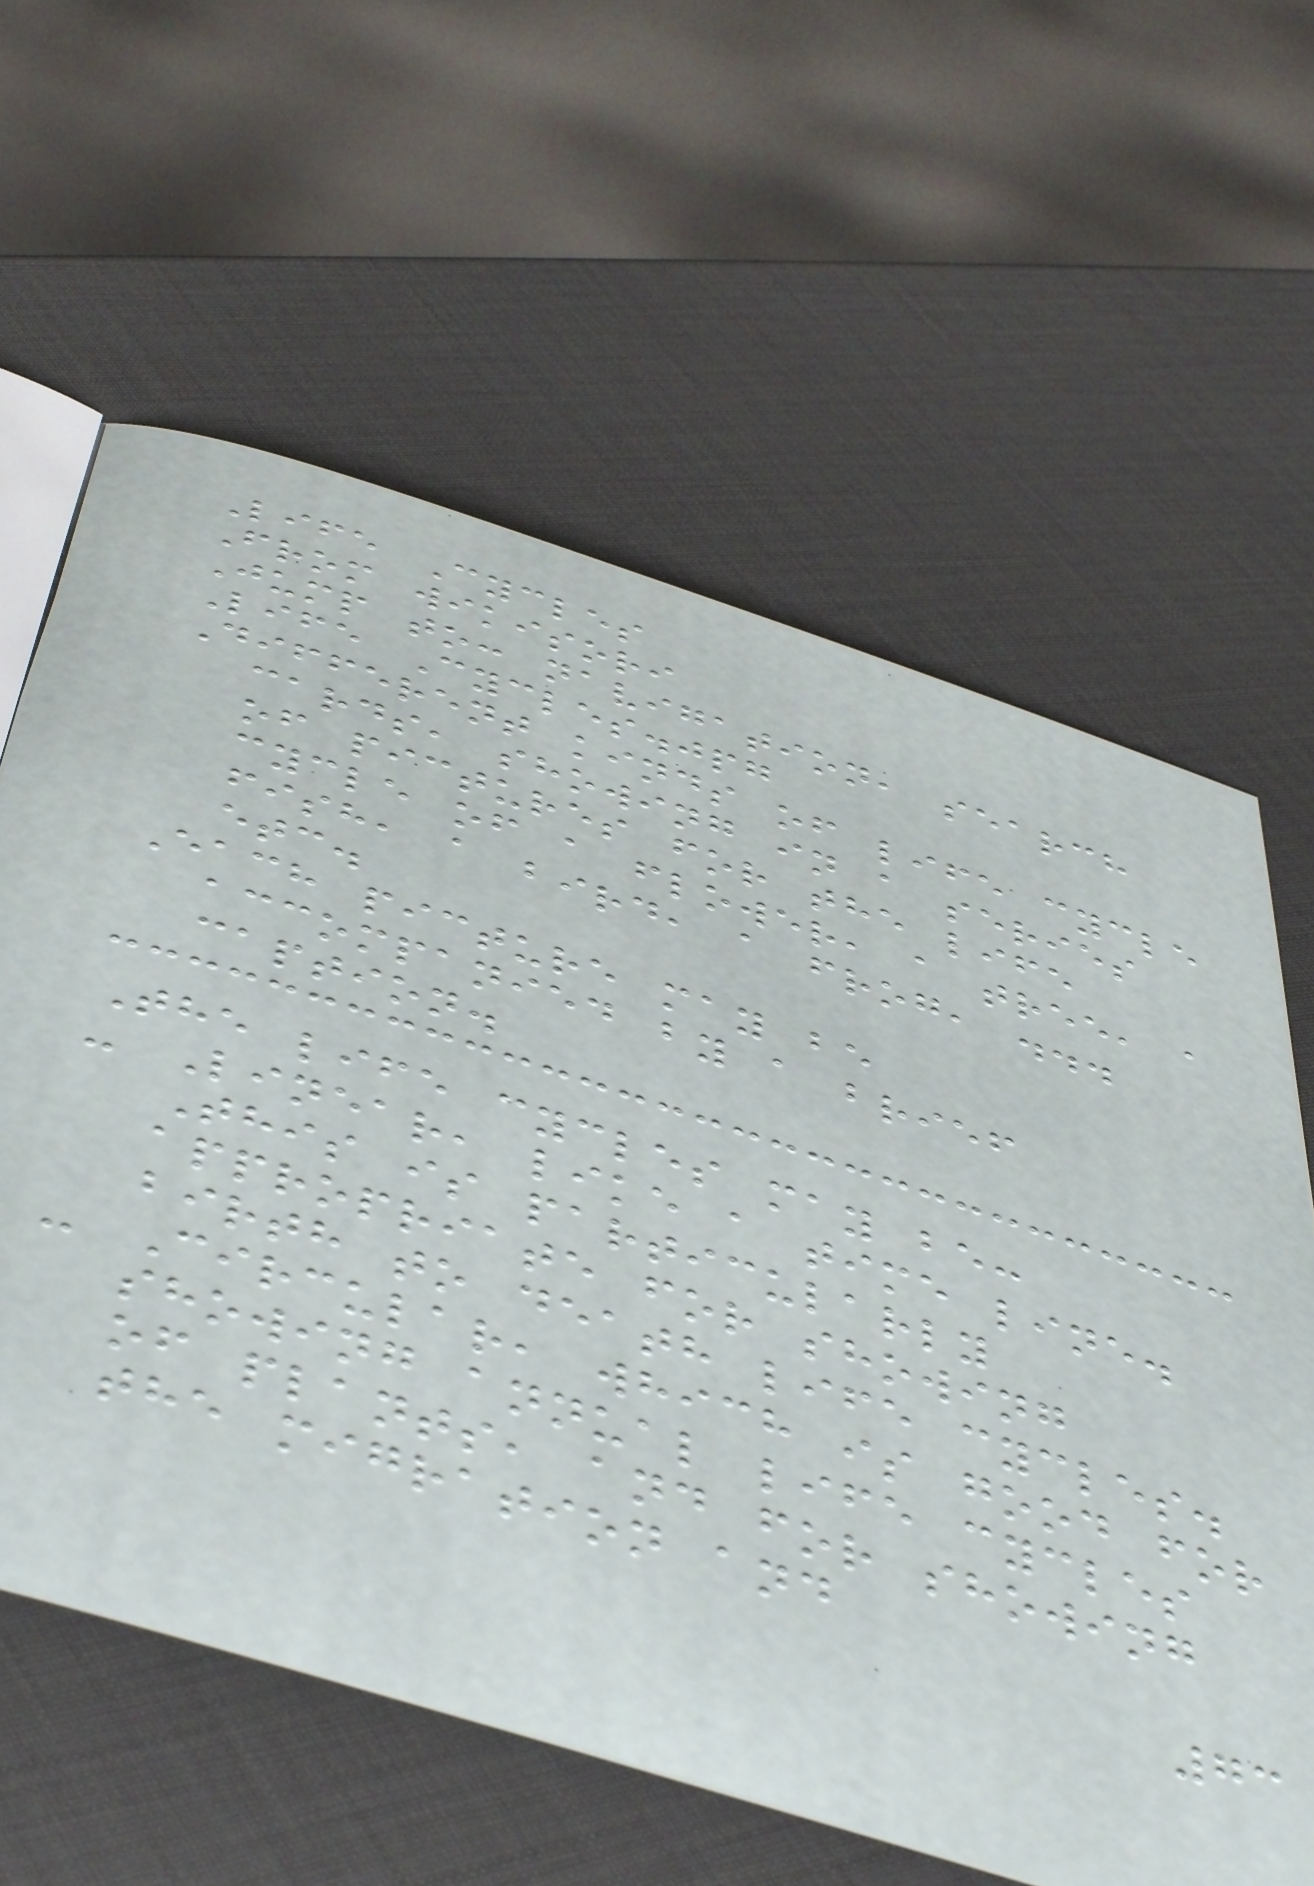Life Cycles
From wikisori
Jump to: navigation, search
Life Cycles.jpg
Different kinds of life cycle
cards, showing in a series
of pictures for the life
cycle of a flower, a tree, a
fish, a bird, a frog, ...
etc.
Each picture may be
accompanied by a brief
caption.
The life cycles may be:
- Linear, like a time line.
This is particularly
appropriate for showing
birth to death life cycles.
- Circular, which is good for
showing annual life cycles
of plants, and for showing
the migration and
73
